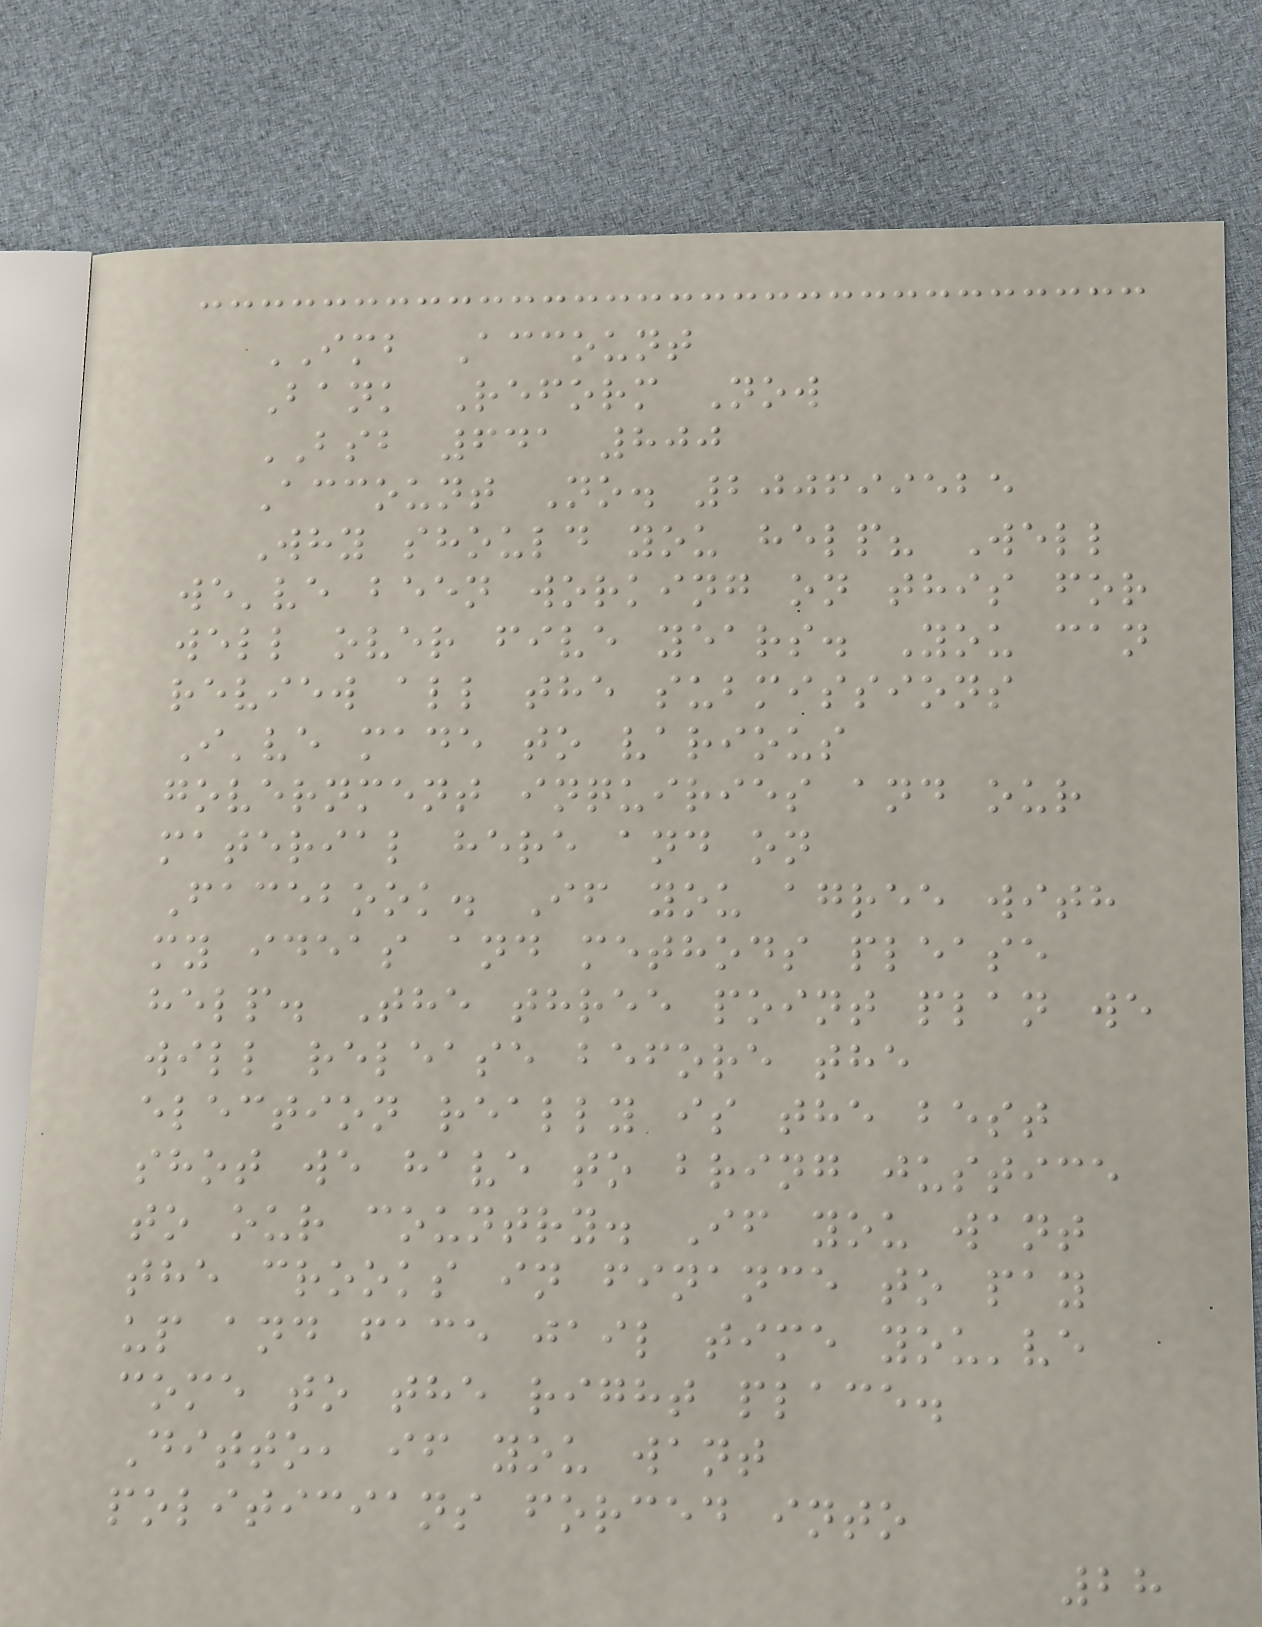IMB Account
Bank Reform Now
BSB 641 800
Account No. 200699525
Why should you help? Well
we've been working on this for
well over five years. You can
review all the submissions
I've made to various
government inquiries and our
material here and on
Facebook. If you agree with
my ideas and methods please
help. The three point plan we
will release before the
election really is the best
shot we have to bring justice
to our country. If you want
the crooks in finance to pay
up and face jail time you've
come to the right place.
Ditto, if you want
politicians forced into
28
